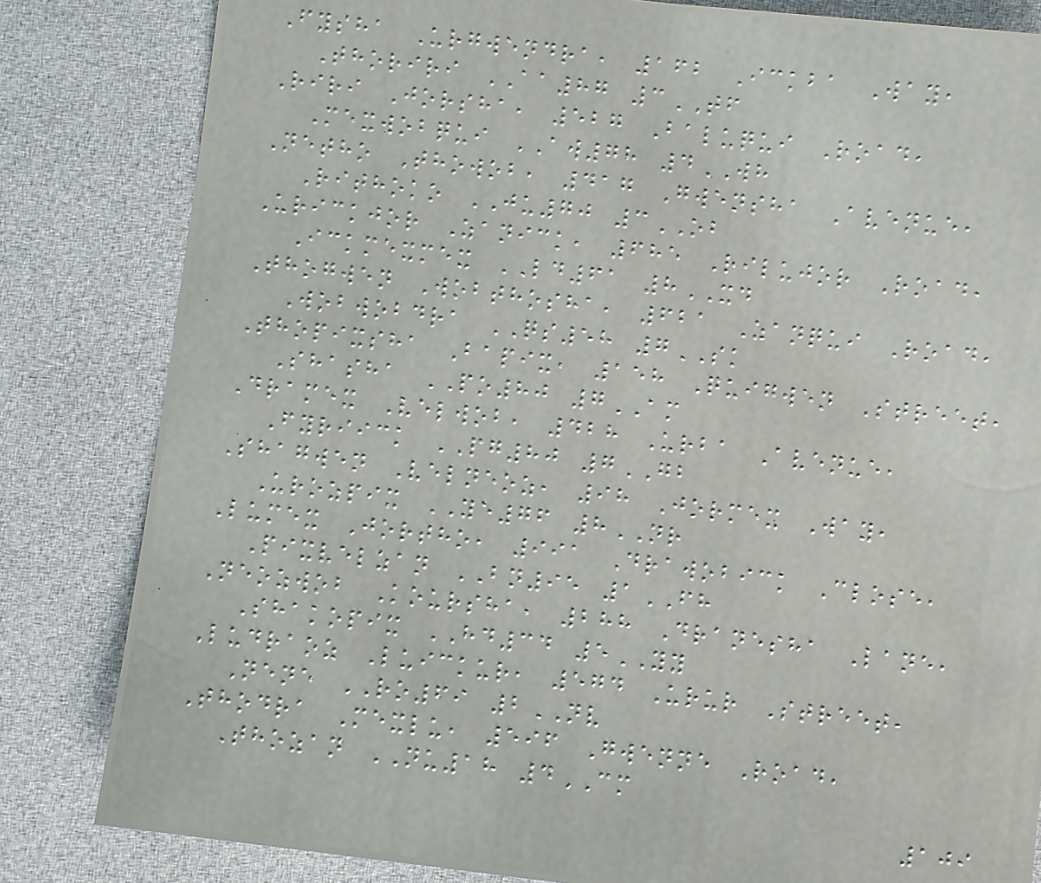Fysha Urgwendra, 162 Ickba Way,
Thoriri AA87 3TF
Riri Jorsha, 527 Baluqui Road,
Mexwobqui AW78 4WH
Netho Thowob, 417 Gwensha Avenue,
Rithoko JU70 3OB
Urickjor Zanick, 685 Rilujor Road,
Ickmexmex LD61 8XD
Thogwen Wobthosha, 621 Zanqui Road,
Wobwobdra QS58 7SK
Thopixsha Bapix, 158 Quigwen Street,
Shasha PO80 7AM
Dramex Velwob, 428 Urba Avenue,
Fyriick PG80 7GB
Shagwen Velneoz, 98 Jormex Way,
Urozpix YE76 8NR
Lumex Jortho, 991 Drawobick Close,
Pixvelzan BN95 1FH
Neozwob Koursha, 288 Dranesha Lane,
Shakopix HD34 5YY
Ludraoz Luickur, 574 Urur Street,
Nene RO69 2NV
Thodra Mexlu, 596 Gwenne Road,
Thozan NU18 4CM
109
